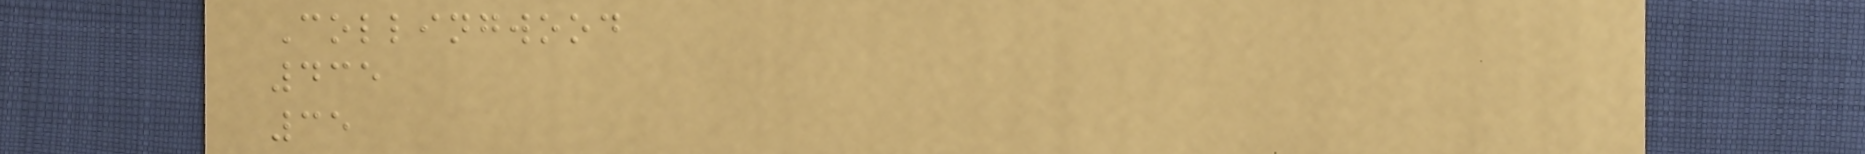Collingwood
435
35
